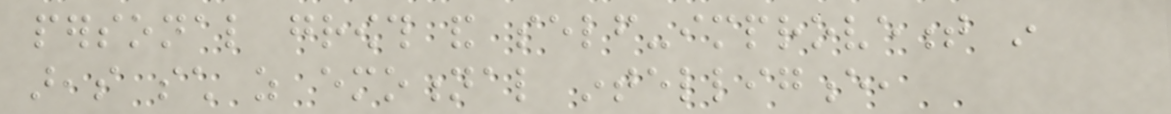personal growth and self-improvement in
areas such as emotional intelligence,
